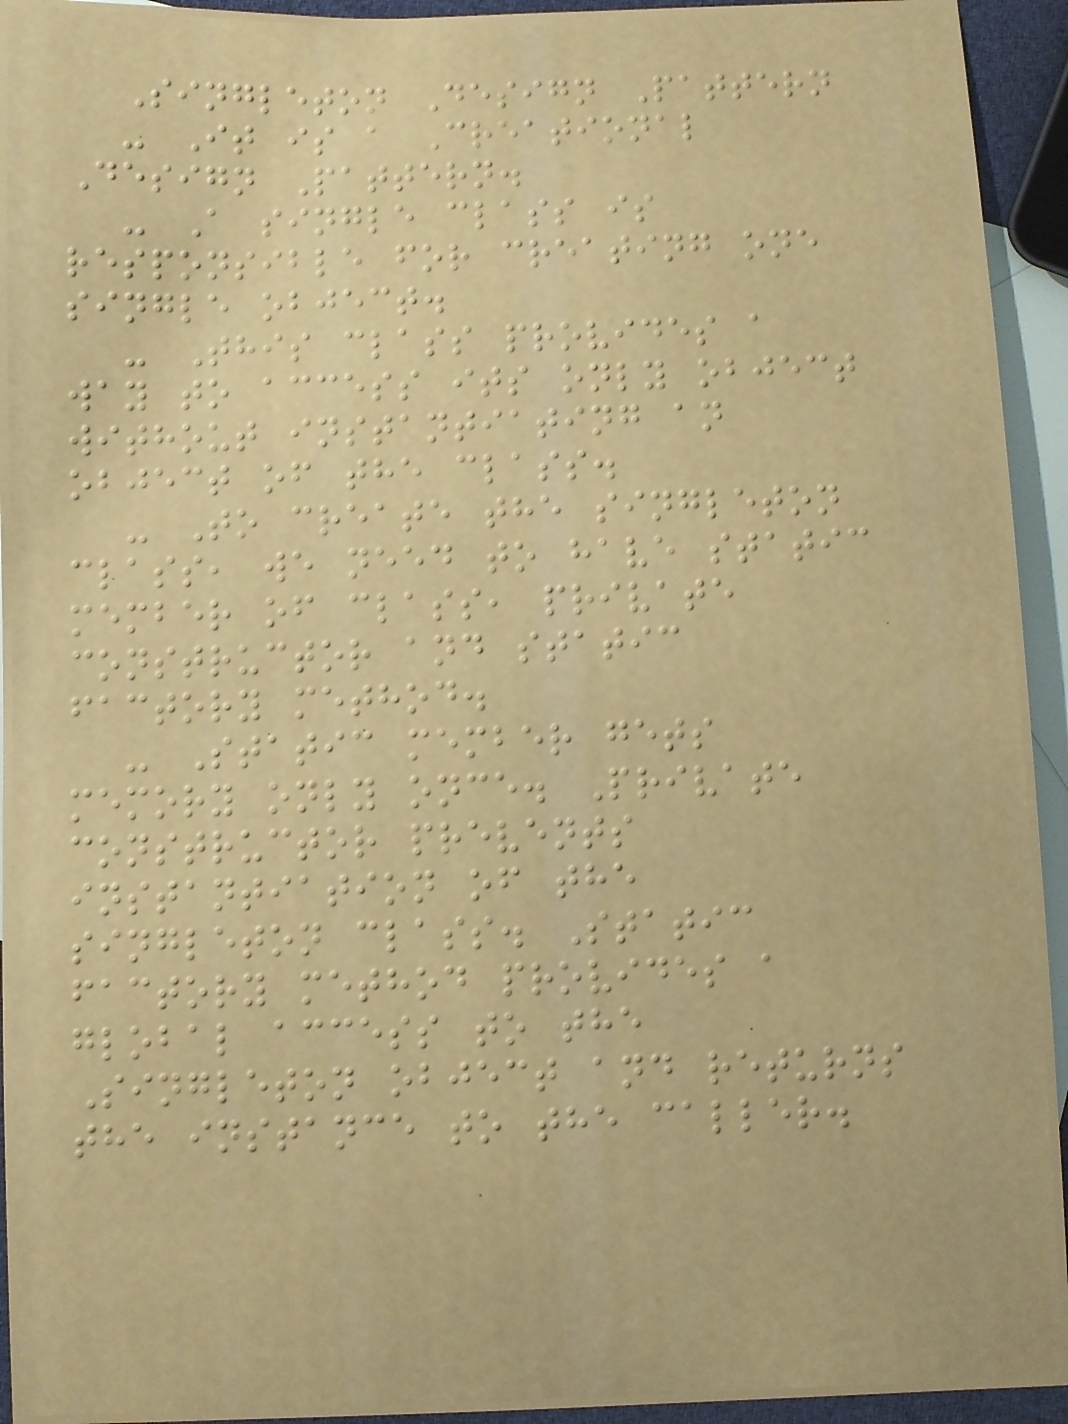Singleton Design Pattern
- It is a Creational
Design Pattern.
- A single class is
responsible for creating one
single object.
- This class provides a
way to access its only object
without instantiating an
object of the class.
- To create the singleton
class, we need to have static
member of class, private
constructor and static
factory method.
- Static member gets
memory only once. Private
constructor prevents
instantiation of the
singleton class. Static
factory method provides a
global access to the
Singleton object and returns
the instance to the caller.
